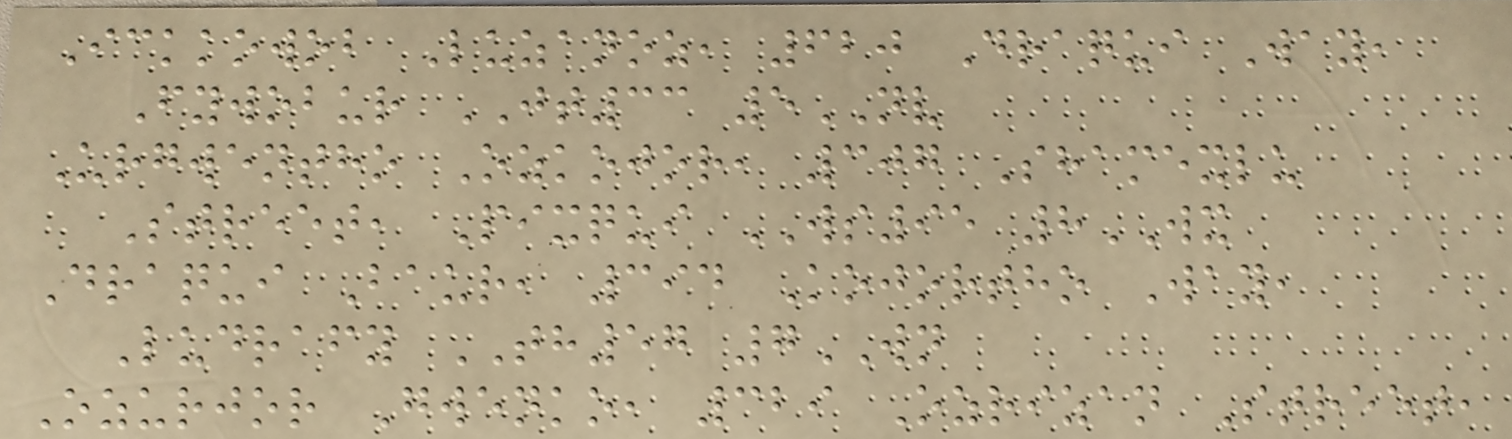Ickkowob Luzanoz, 620 Draqui Way,
Fywobur JT33 5NV
Urgwentho Ozkojor, 307 Shamexlu
Street, Pixqui WS95 8WX
Draqui Baur, 394 Kojortho Way,
Ludrafy TH57 7WN
Ozurjor Gwenko, 329 Ozrizan Street,
